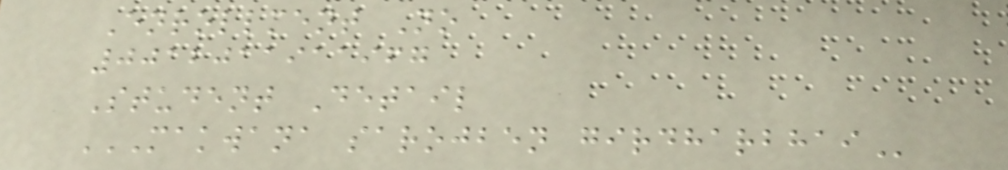Enrollment No
0012011911967
Student Detail
MAKWANA SAROJBEN GIRDHARBHAI
